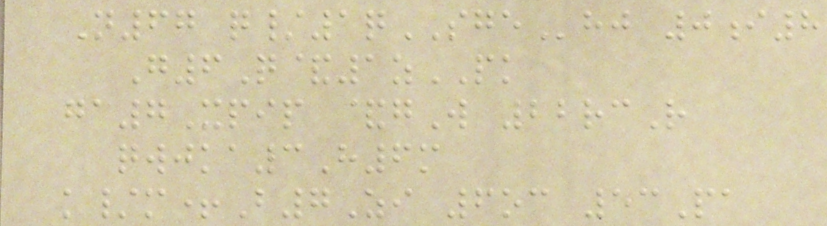N67 q/1qSGEhj 0i8
G6Q&1zPK
ga7Xpip &gW 22rcR
qwjka3H6m
k/m+B7Zi 6oc 53Pa
